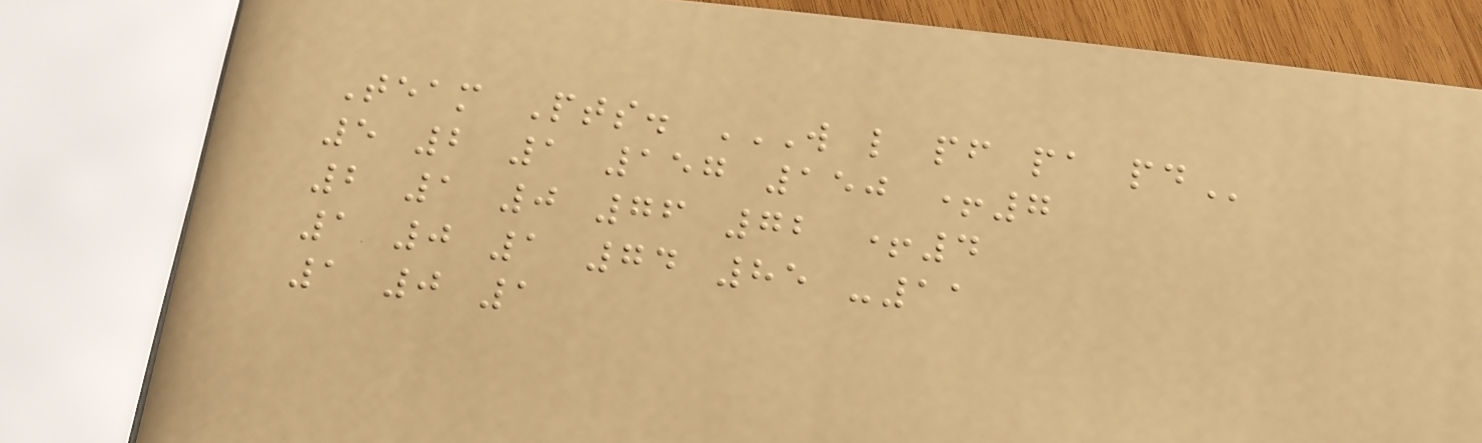Team Pts. W L PF PA PD
5 2 1 157 150 +7
2 1 0 76 72 +4
1 0 1 74 85 -11
1 0 1
